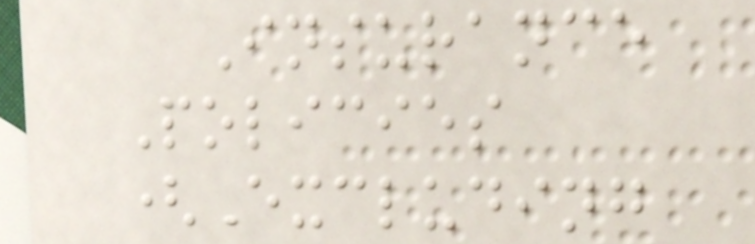Insurance
Policies
(Excluding
